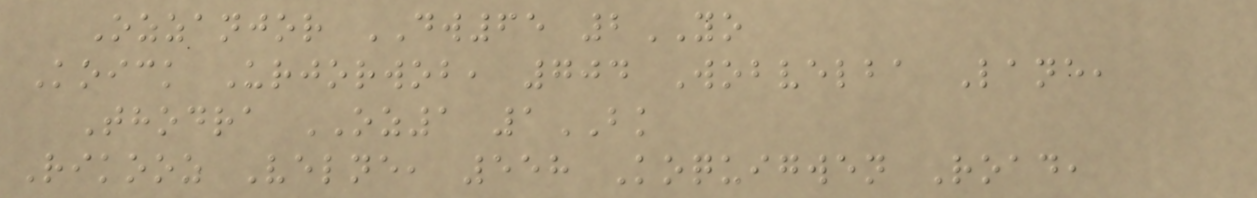Ozzanjor DW65 2YO
Koick Urjorwob, 704 Wobvelba Lane,
Thodra OZ1 1BK
Rikooz Velne, 558 Koquigwen Road,
